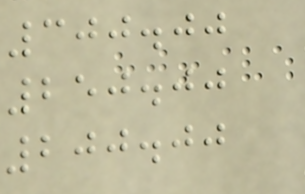300.00
250.00
200.00
